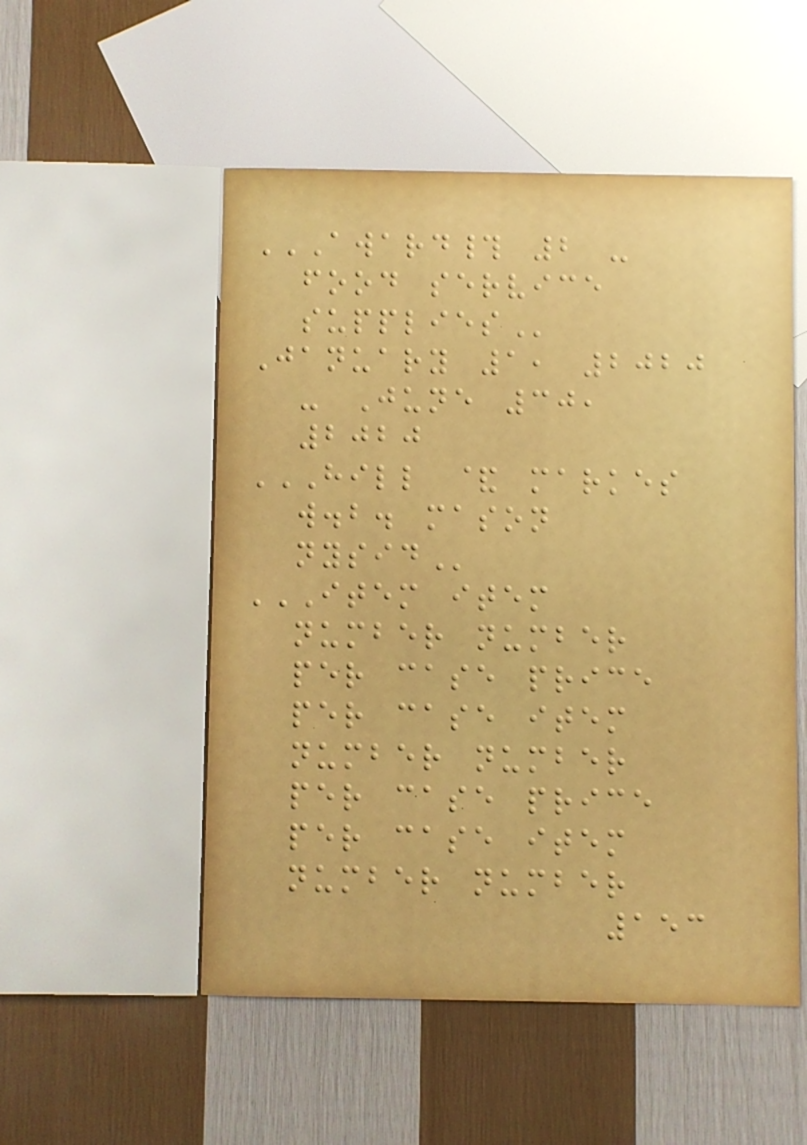AWARD# 2 -
FOOD SERVICE
SUPPLIES
January 1, 2020
- June 30,
2020
HILL & MARKES
W.B. MASON
NYSID
ITEM ITEM
NUMBER NUMBER
PER CASE PRICE
PER CASE ITEM
NUMBER NUMBER
PER CASE PRICE
PER CASE ITEM
NUMBER NUMBER
153
